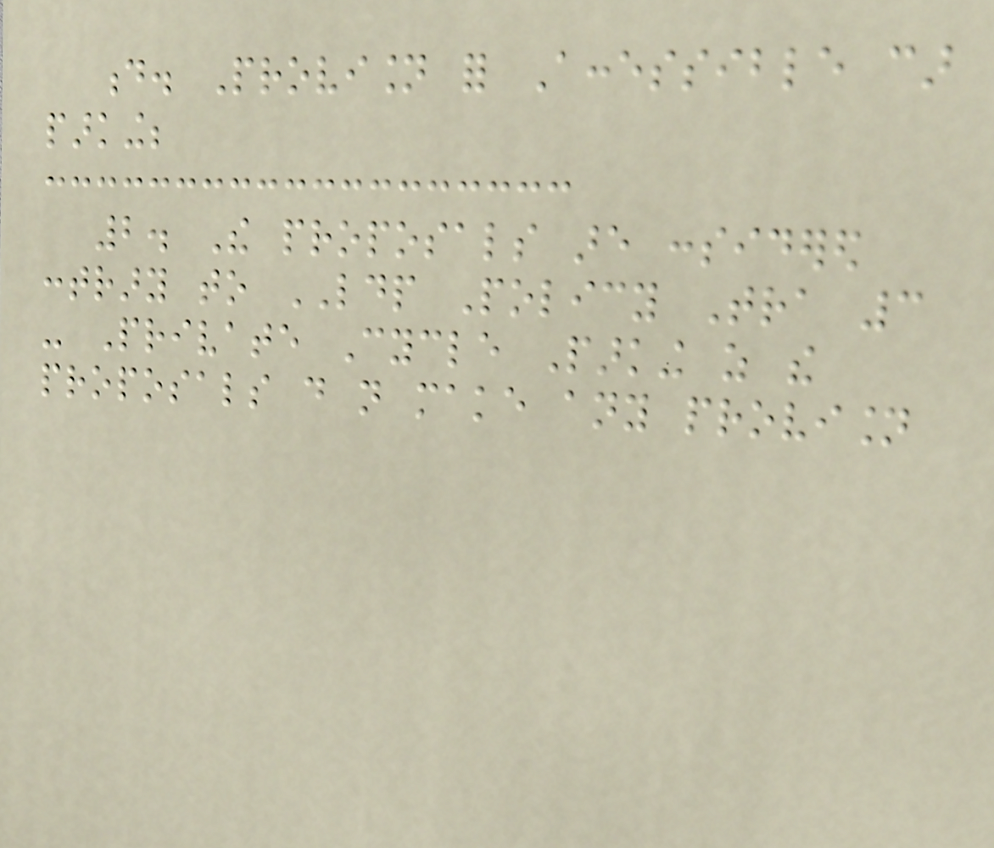d. Provision for Accessible car
parking;
2. The proposals are considered
contrary to LDP Policy Tra 3
- Private Cycle Parking as the
proposals do not make any provision
